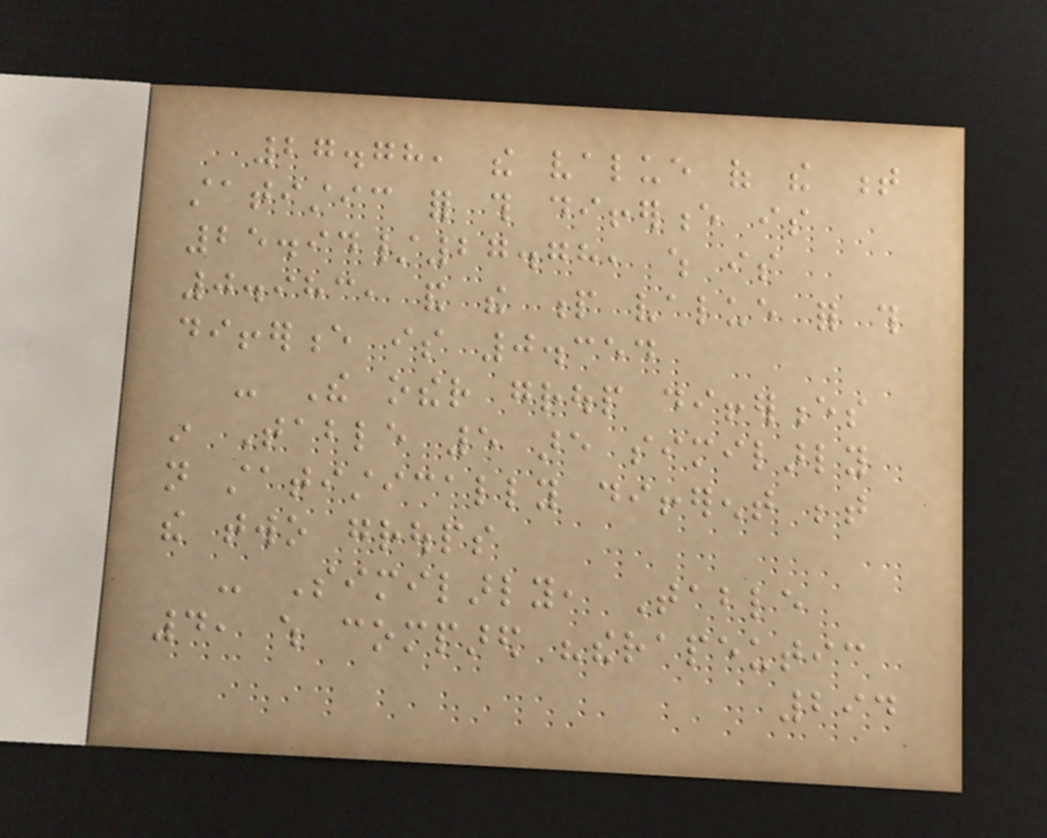27.78, the value of the t
statistic for this difference is
25.94/27.78, which is
0.983, and the p value for this
difference is 0.354
- The other group differences
in Table 5 are similarly
not statistically different between
the two groups
- Similarly, Table
4, which compared "therapeutic
294
